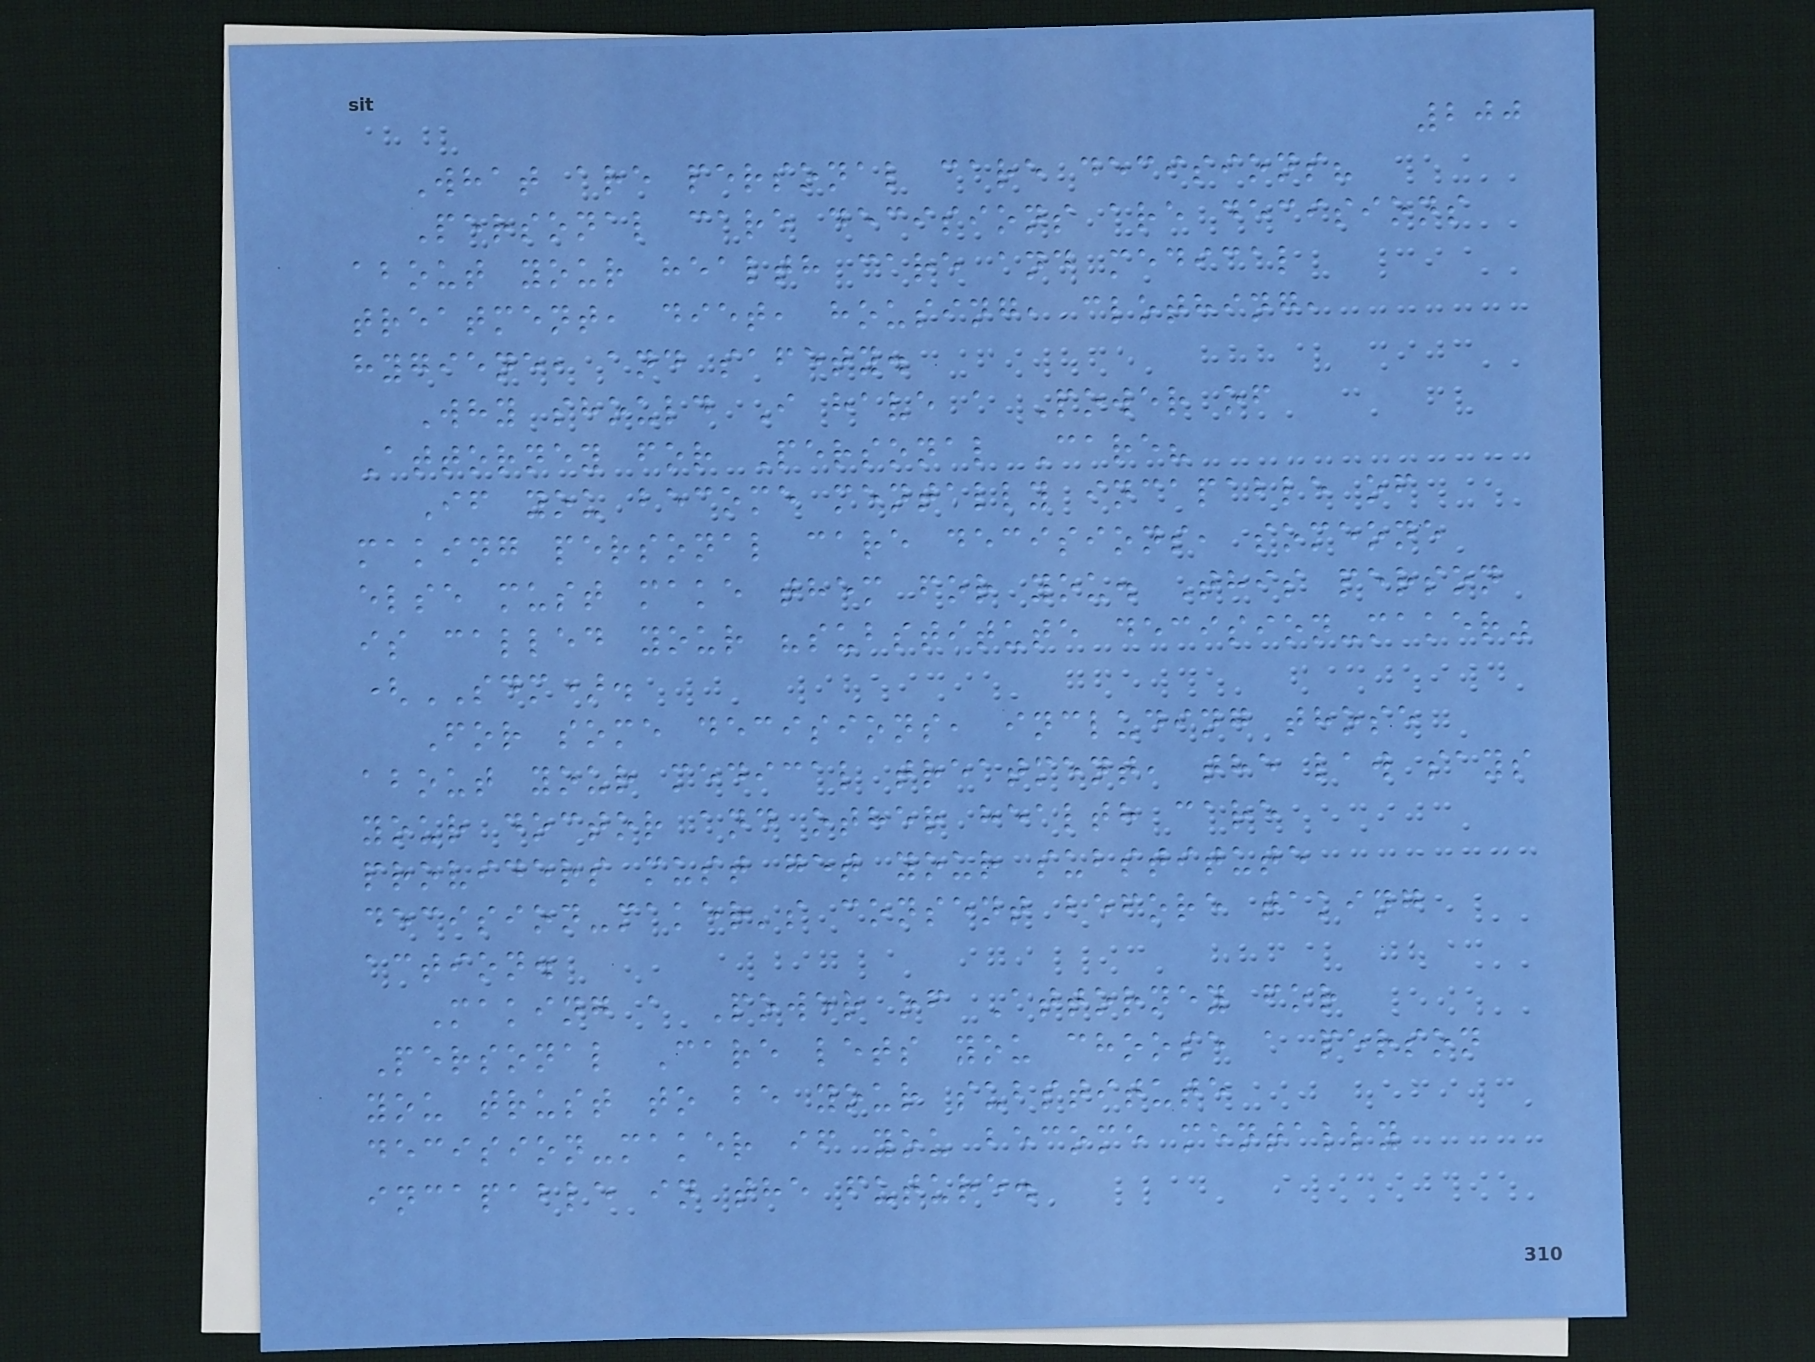200
What are personal care decisions?
Personal care decisions are decisions
about your health care and medical
treatment, diet, housing, clothing,
hygiene, and safety.
Why should I have a Power of
Attorney for Personal Care?
If you become mentally incapable of
making personal care decisions, someone
else must make them for you. This person
is called your "substitute decision-maker"
(SDM).
For some decisions, including those
about your medical treatment, the law says
your doctor and other health care
providers must get your substitute
decision-maker's consent before taking
action.
Making a Power of Attorney for
Personal Care lets you choose a person
you trust to be your substitute
decision-maker if you become mentally
incapable in the future.
